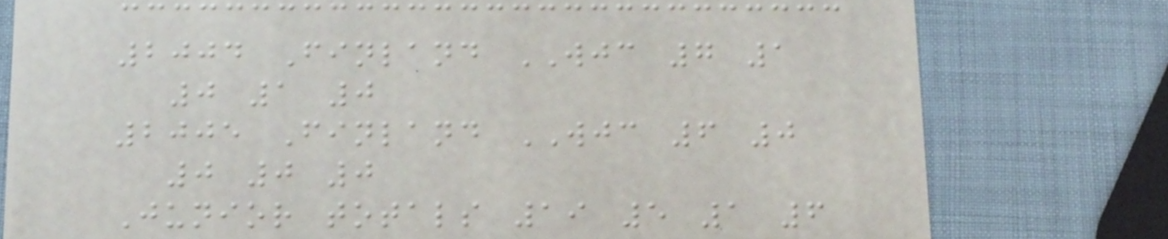2004 Finland WJC 7 1
0 1 0
2005 Finland WJC 6 0
0 0 0
Junior totals 19 5 1 6
